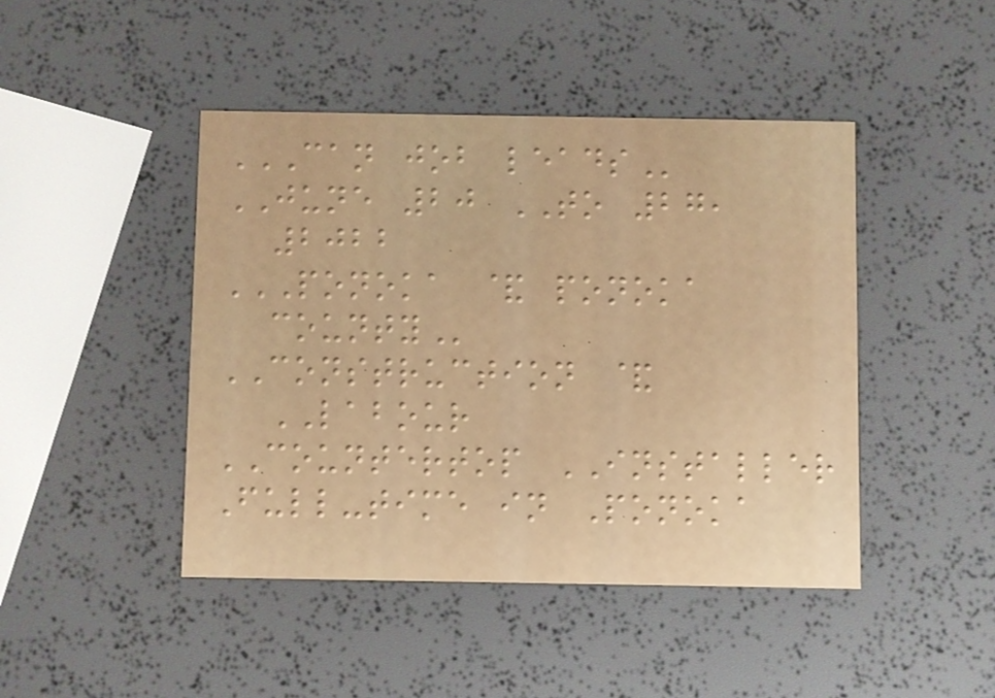CAN JOB LEADS
JUNE 20 TO 27,
2022
PONOKA & PONOKA
COUNTY
CONSTRUCTION &
LABOUR
COUNTERTOP INSTALLER
Full-time in Ponoka
